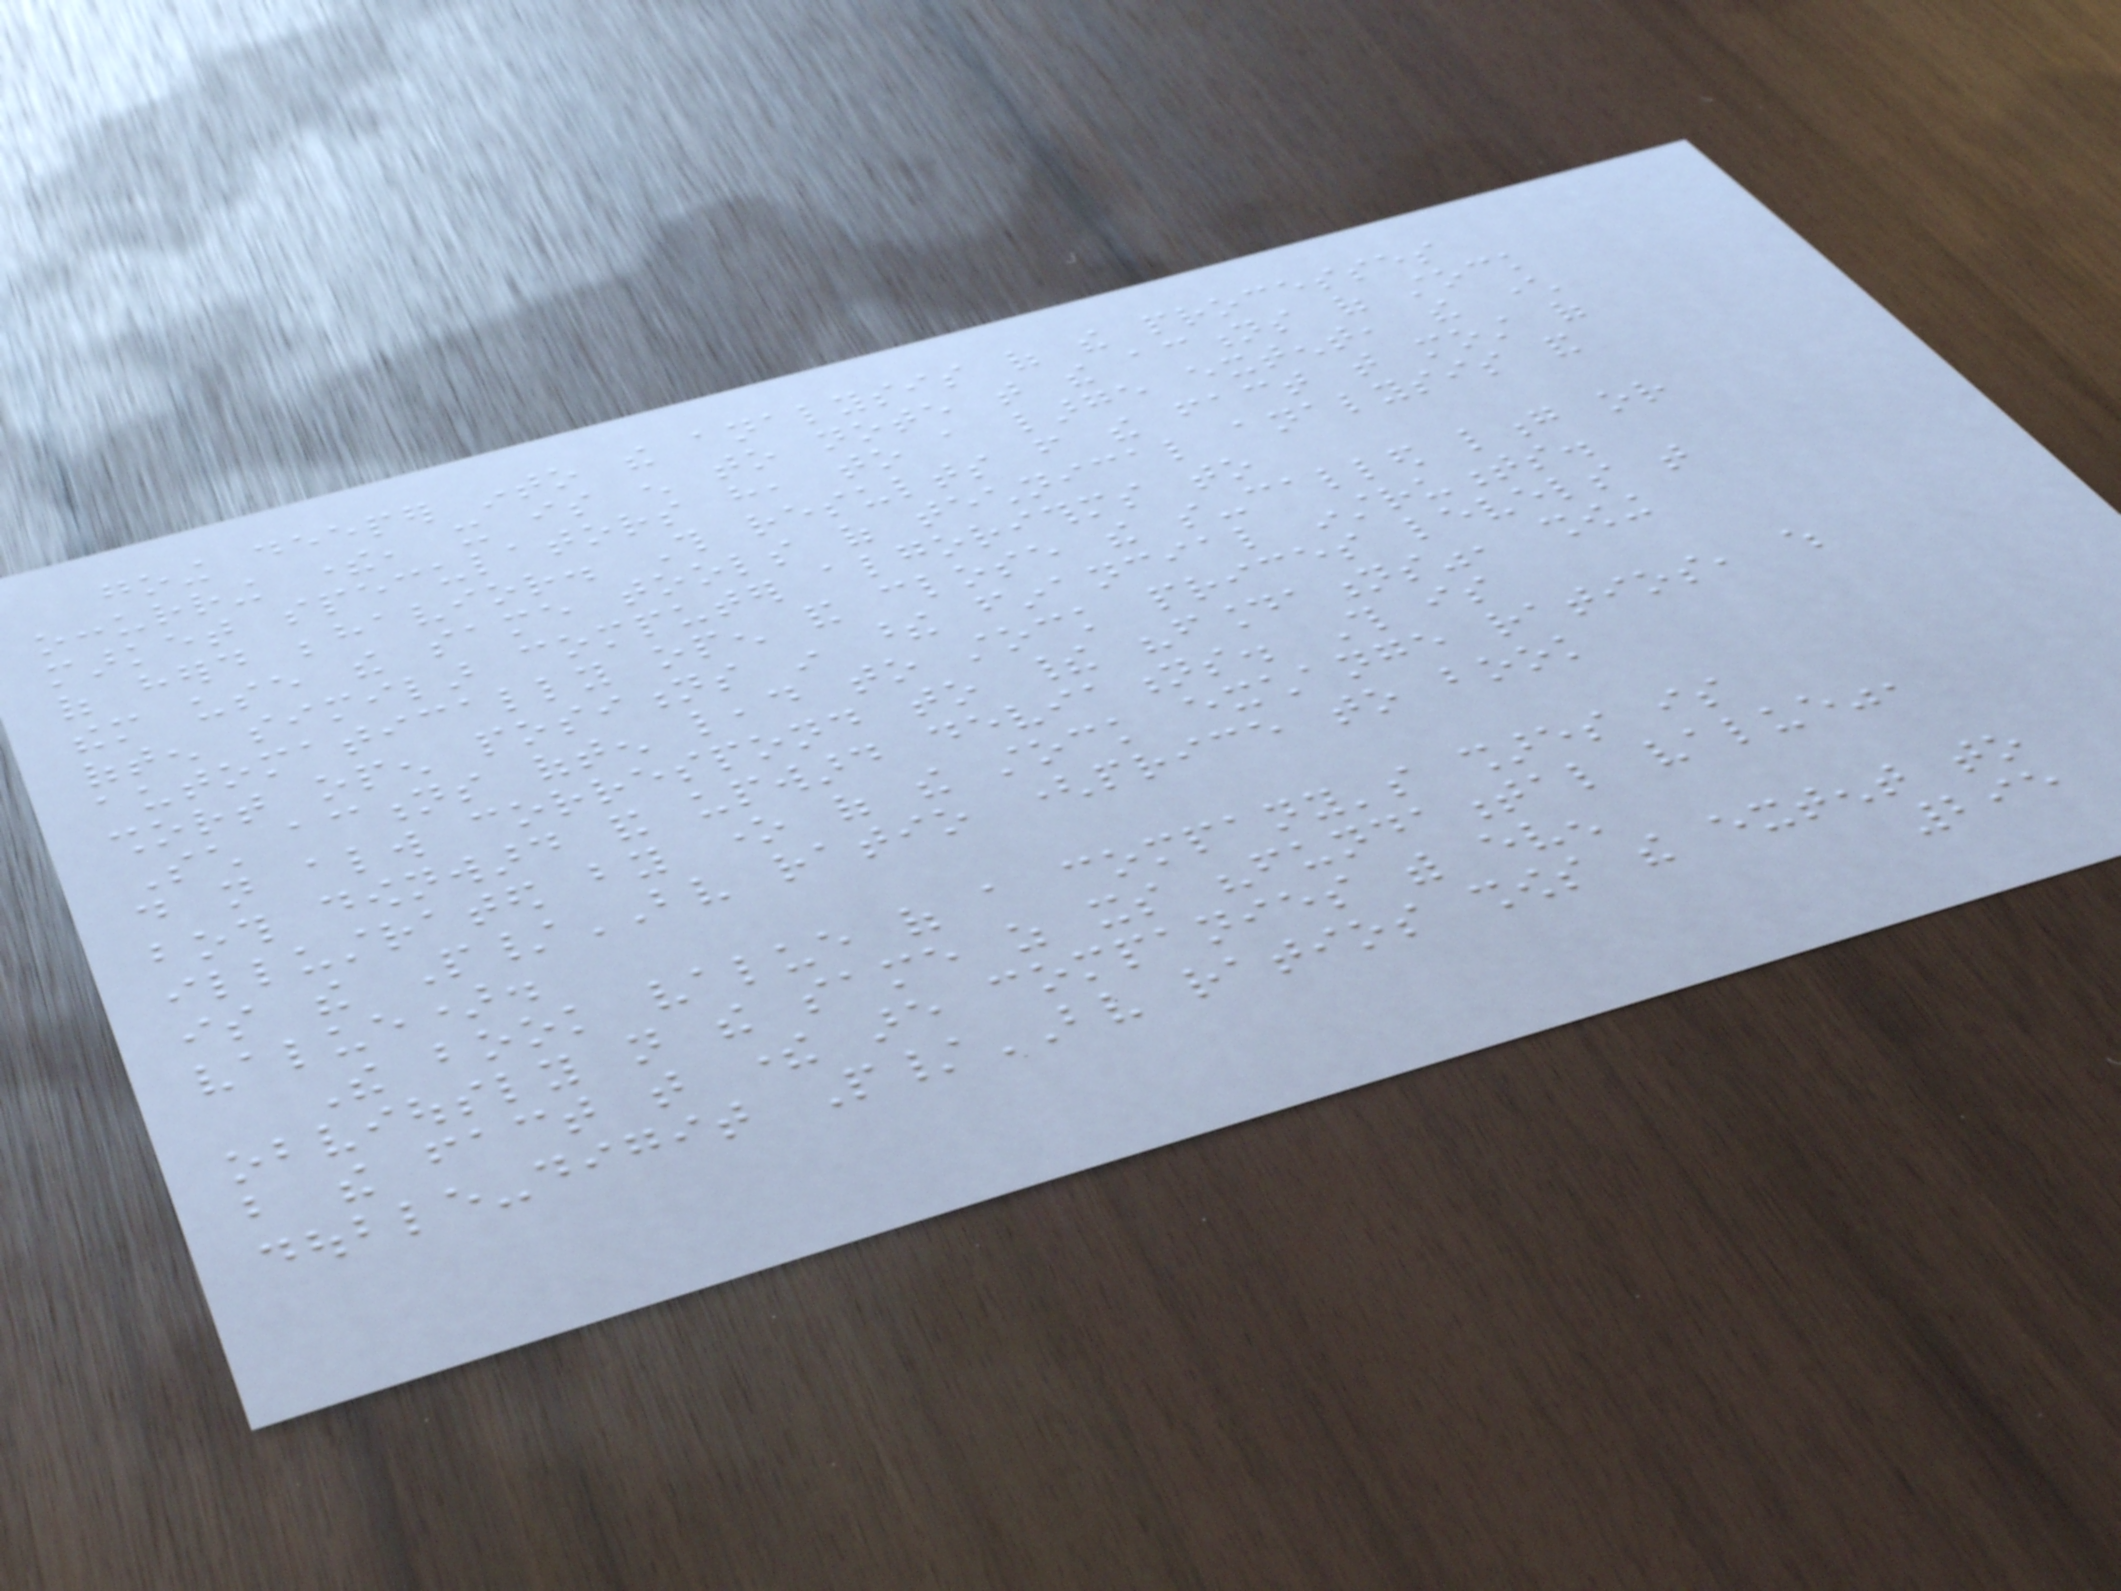going deeper into the analysis of the processes
occurring there, it is enough to note that the actions of stock
market speculators have, to a large extent, the character
of herd behavior. This results from the fact that most of
them use the same tools of technical analysis and
often similar computer algorithms to
automatically open and close the so-called long or
short open positions in these financial instruments.
Such actions often lead to stock prices levels that
do not always correspond to their "foundations", showing
both downward and upward deviations. This is
illustrated by one of the stock exchange ratios, which
is the P/BV ratio (price to book
value).
The book value of a company's shares is
obviously not the same as its "fundamental value",
but the fact that there are companies with even
double-digit P/BV ratios shows the extent to
295
